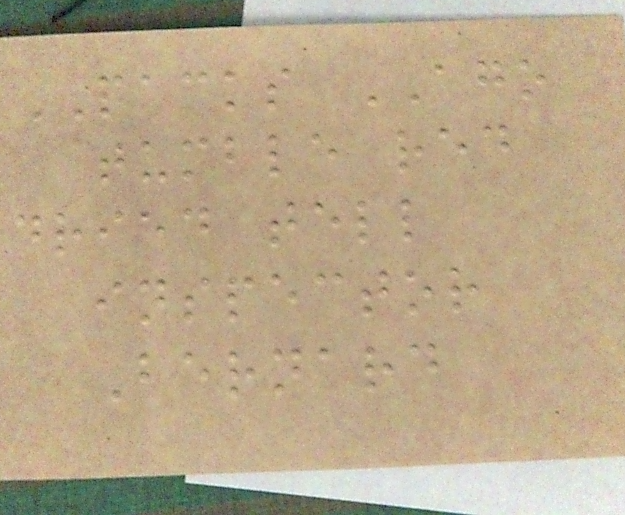PACKS AGO
tumble red
dried tell
inspector
Bernard
